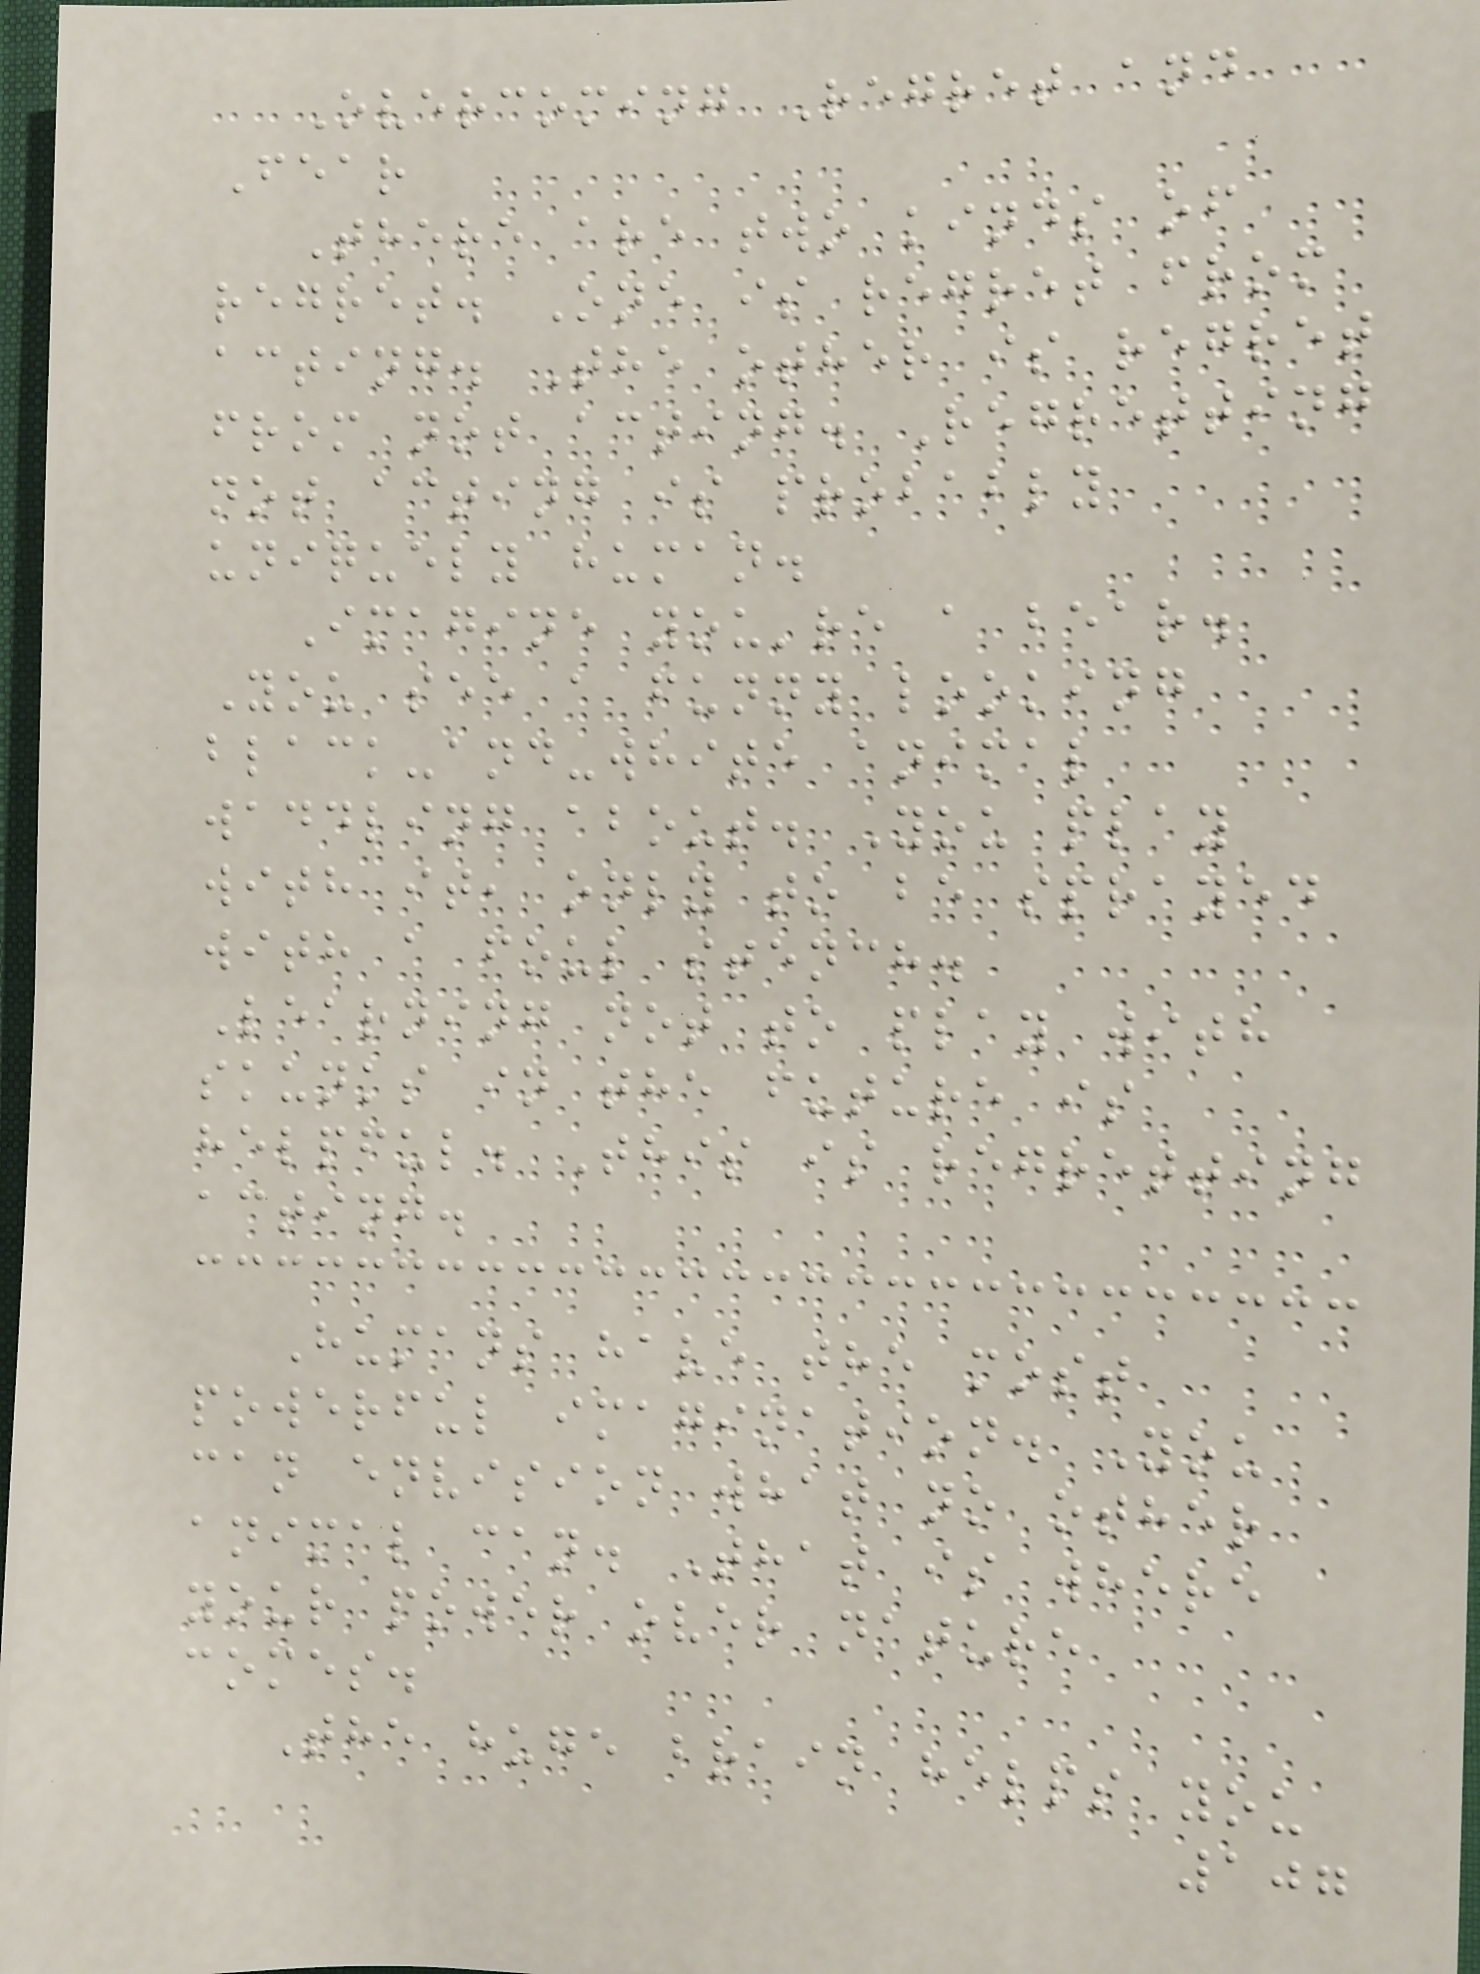Overcoming Regret and
Fear
There are two kinds of
regret. One is regret from
acting. The other is regret
from not acting. Regretting
not acting is probably
uniquely human.
Imagine you're a bear.
You see a funny looking
black-and-white animal
waddling about. You play
with it, only to be sprayed
with a foul stench.
Learning not to play with
skunks in the future is
helpful. This is regretting
acting.
Humans have the most
powerful imagination. You
can envision what no other
animal can. That is where
your power over nature
comes.
The huge brain helps you
107
